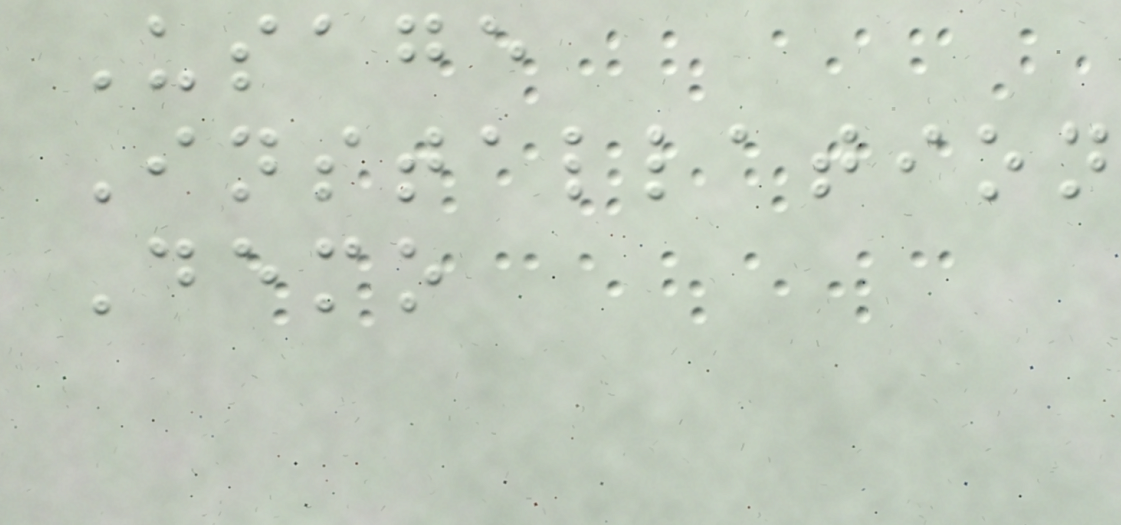Usage
Installation
Demo
